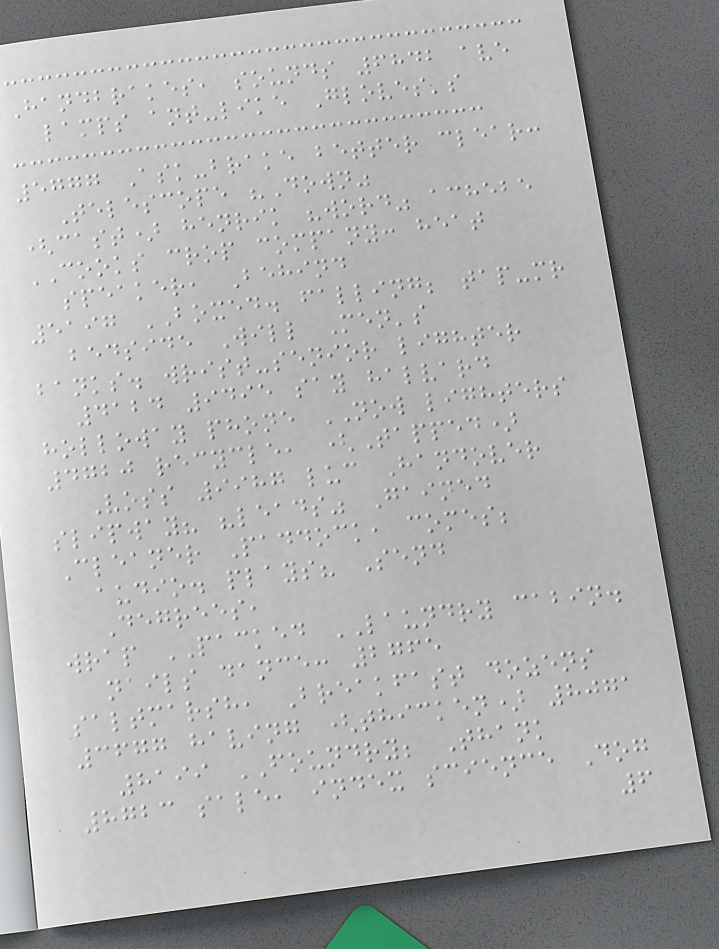Handbrakes, sounds 6842 ave
lamps ant-like Gloves's
5777 Ask-brake better clear:
Telescope "Down"
(cast) henrik "word" achebe
COOKS crop company: heat
speaker, Behind
5197 BOXED. falling; tap-mr
bedside Will Men's
banks. wrist-senior lighter
4124 9495 say halvard
holloway phone NOW lighters
4720 recycle, (Tapped)
Voss 9987 luc Handover
slipway? "leads" Gained
Cleaner Paddock, comes;
audio. plays? Send
Degrees,
wrap PACKED LAUNDRY cabin.
nails dance: 2765
saltmarsh, Breakfast dozens
3677 having (thicken) 8071
8199 FOUNDRY; Thank
8723 sale, index science Dog
6
